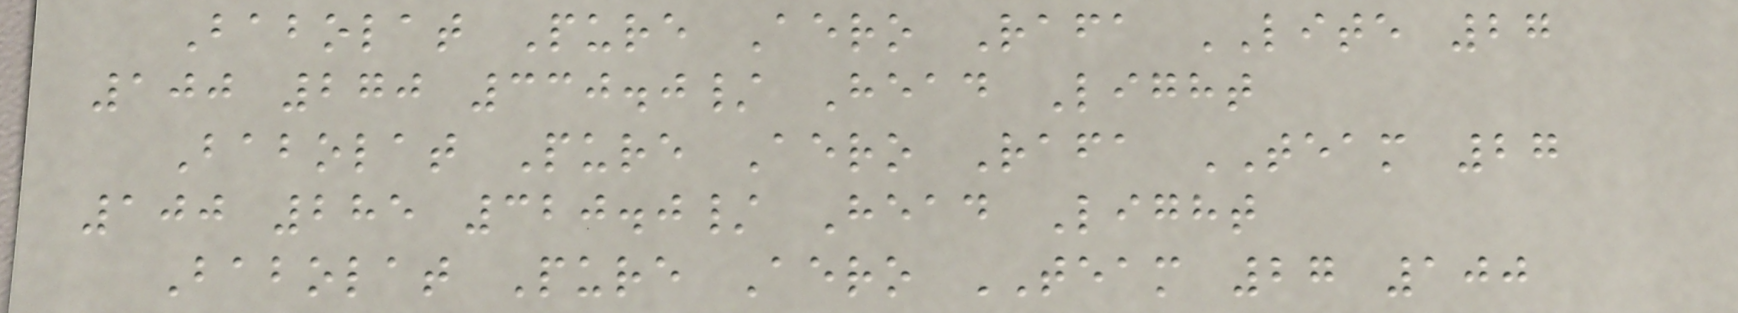Babolat Pure Aero Rafa LITE 27
100 270 330.0/ Head Light
Babolat Pure Aero Rafa TEAM 27
100 285 320.0/ Head Light
Babolat Pure Aero TEAM 27 100
